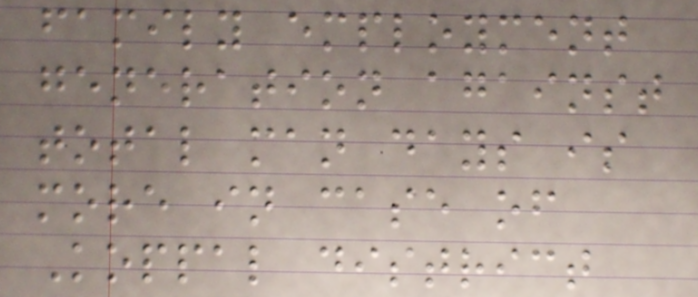family employment
generation against
total man days is
more in case of
Koppal district
